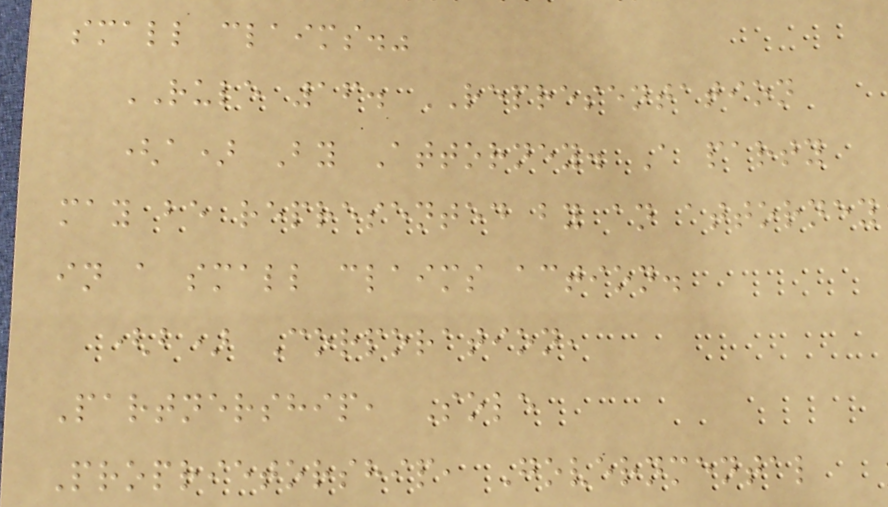small claims."
RULE 16. REPRESENTATION
(a) By Attorney. A party
may be represented by an attorney
in a small claims action.
(b) Corporation,
Partnership, Sole
Proprietorship, Governmental
